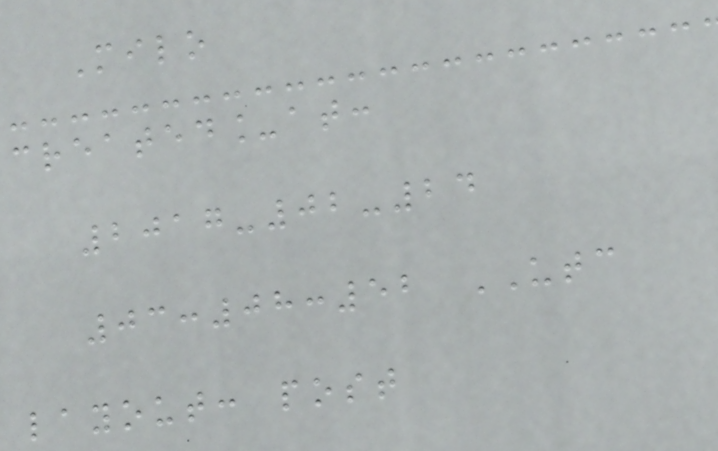Milo
created_at:
2017-02-24
03:08:52 UTC
layout: post
